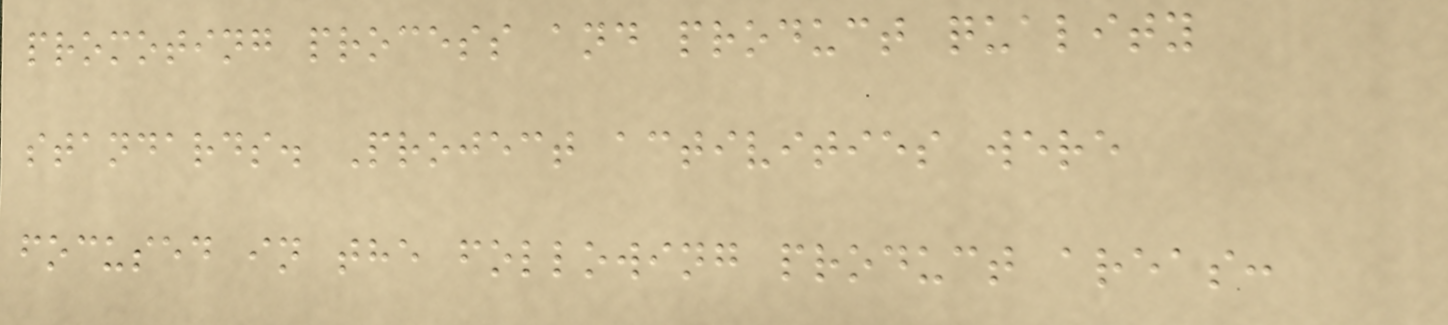promoting process and product quality
standards. Project activities were
focused in the following product areas:
